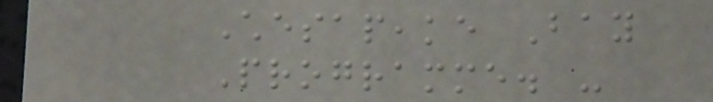Chesapeake Bay
Programme. -
